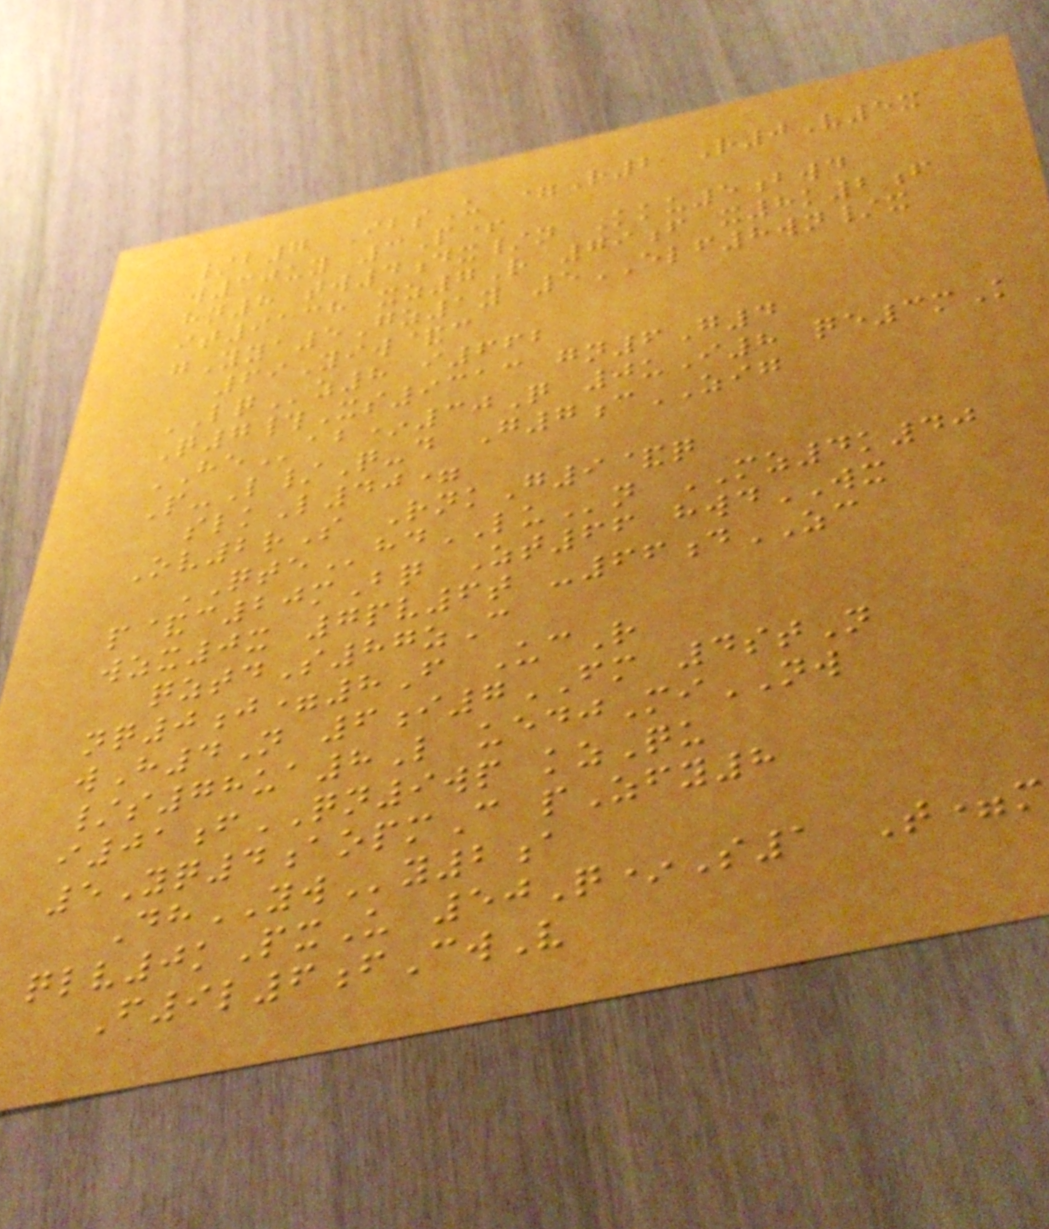/b7 IbsU =R2 R0V5x
w30uy 3P+
hn8 tw4dx/n Kku5bwd
it9138 xz7R 79f x8k2f
gYya5Gz1y 5ELF8wn/x
69Yiw&c
LQz8 i662
Q7#Xs9313 gn6G4
HEab*30Q 0uI8 qe3mK
P-L/Q-d G7cZIG
slkL40=
Ov2rS RnkG9&q
QTEhdLUn MZ4k40
p&c20mBq Zt66 hwdWX
wzx0x 7pv6t -66dZC
qztdS87zC
nq0j=8F UcR
wH4N 6i7FM 4stN
/s78ua8L uedjMiNW
i01fQN9wp kzQu
5Yq4aopmC pZfy8
DhYWy2a
qlv0kPxU 50Q*S1 T=m
F9l6fCwV
